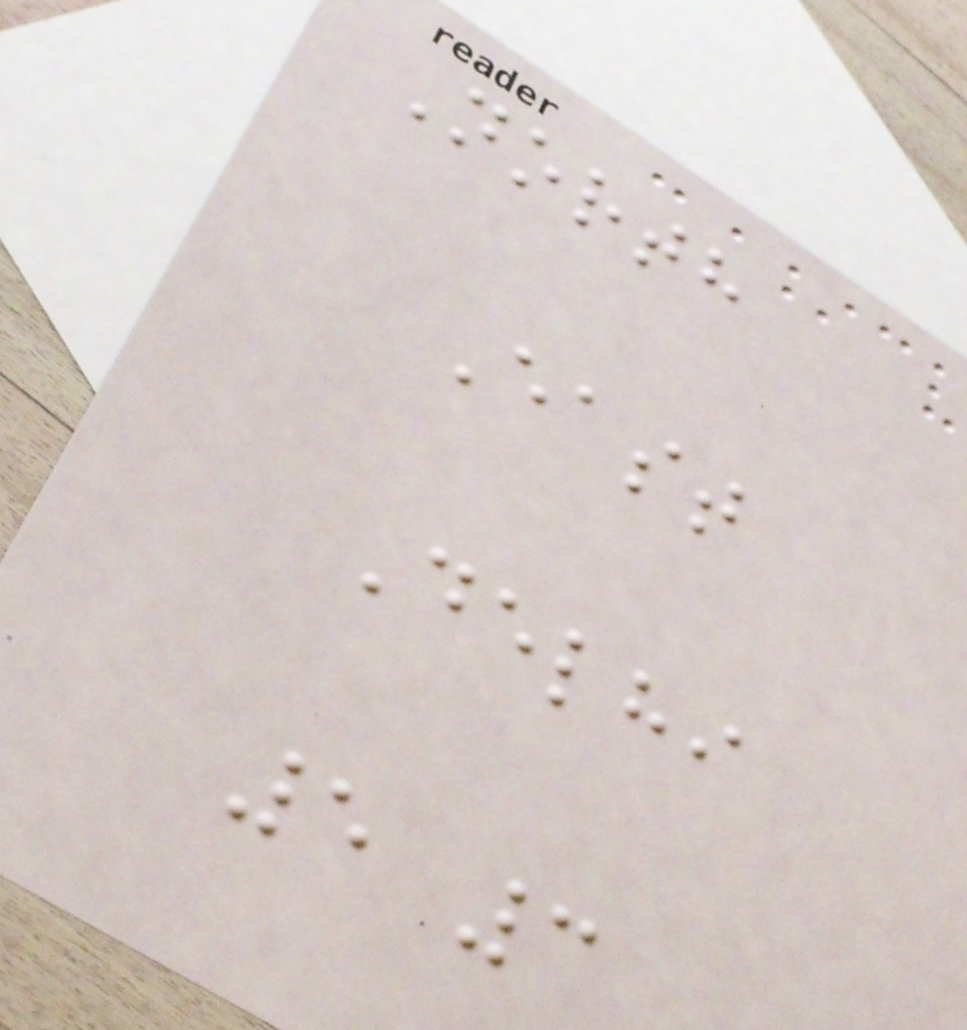North
East
Delhi
5 3
